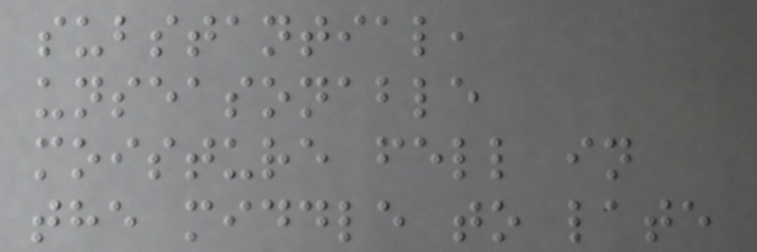substantial,
unseasonable
moisture fell in
the middle to late
